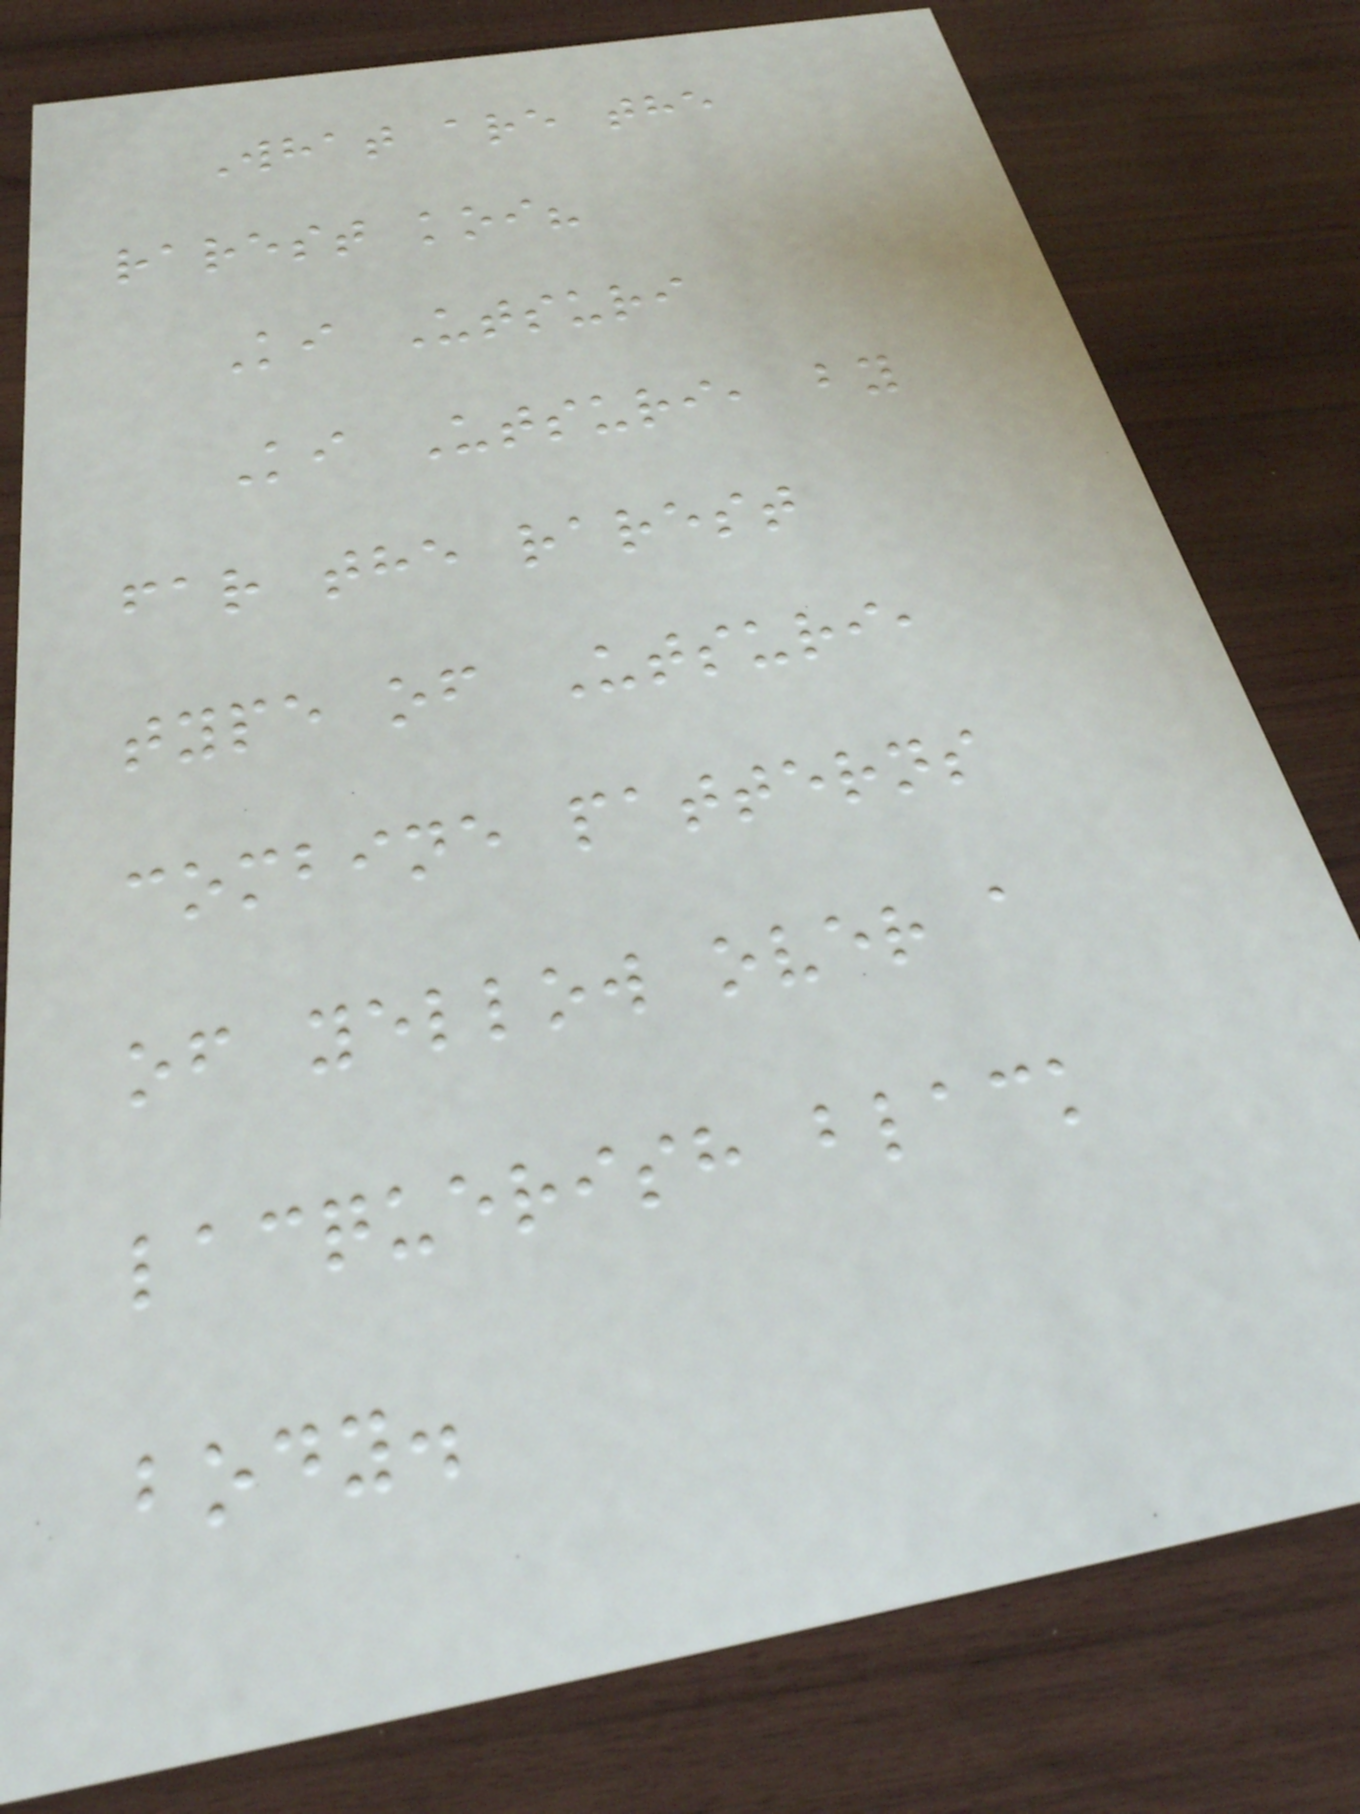What are the
rarest koi?
Ki Utsuri
Ki Utsuri, by
far the rarest
type of Utsuri,
combine patterns
of yellow over a
lacquerish black
body.
